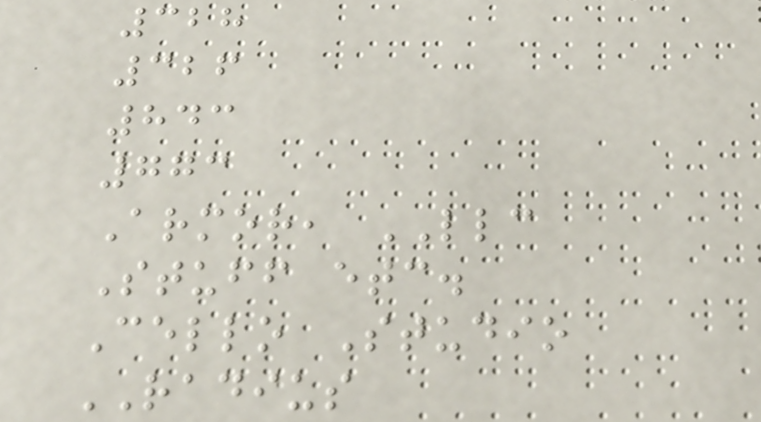328
326
843
773
Armor, LLC
Stuff etc.
Cello Studio
RADIUS
